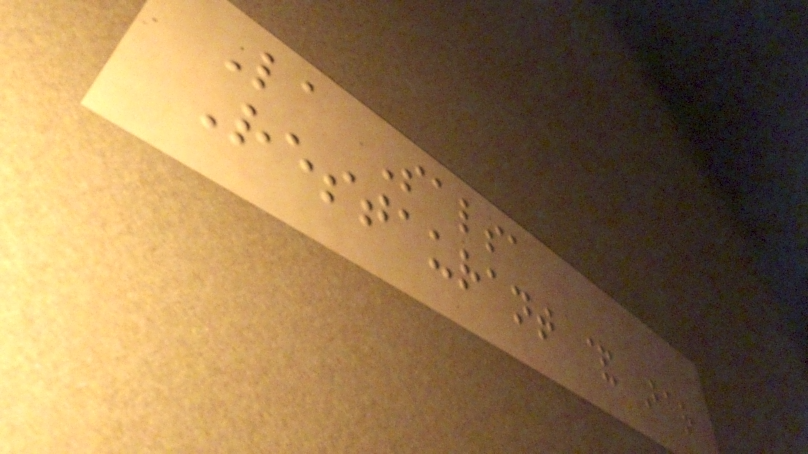La Salsa
Restaurant & Bar
